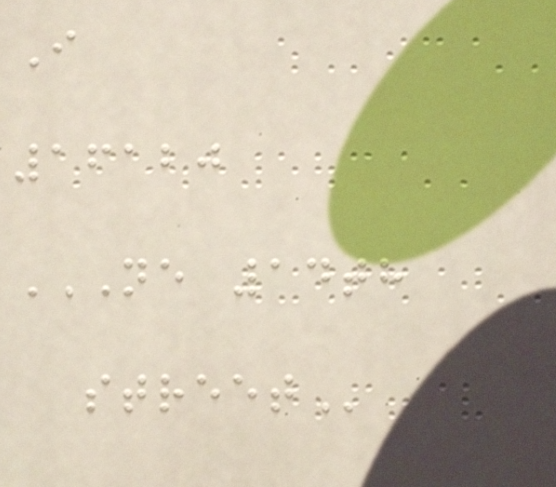I
16120
NE 14TH
STREET
